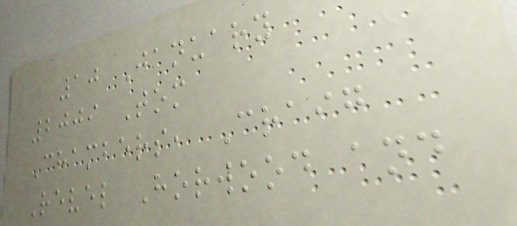10 January
2009 Tom
Chambers, Craig
Revel Horwood and
